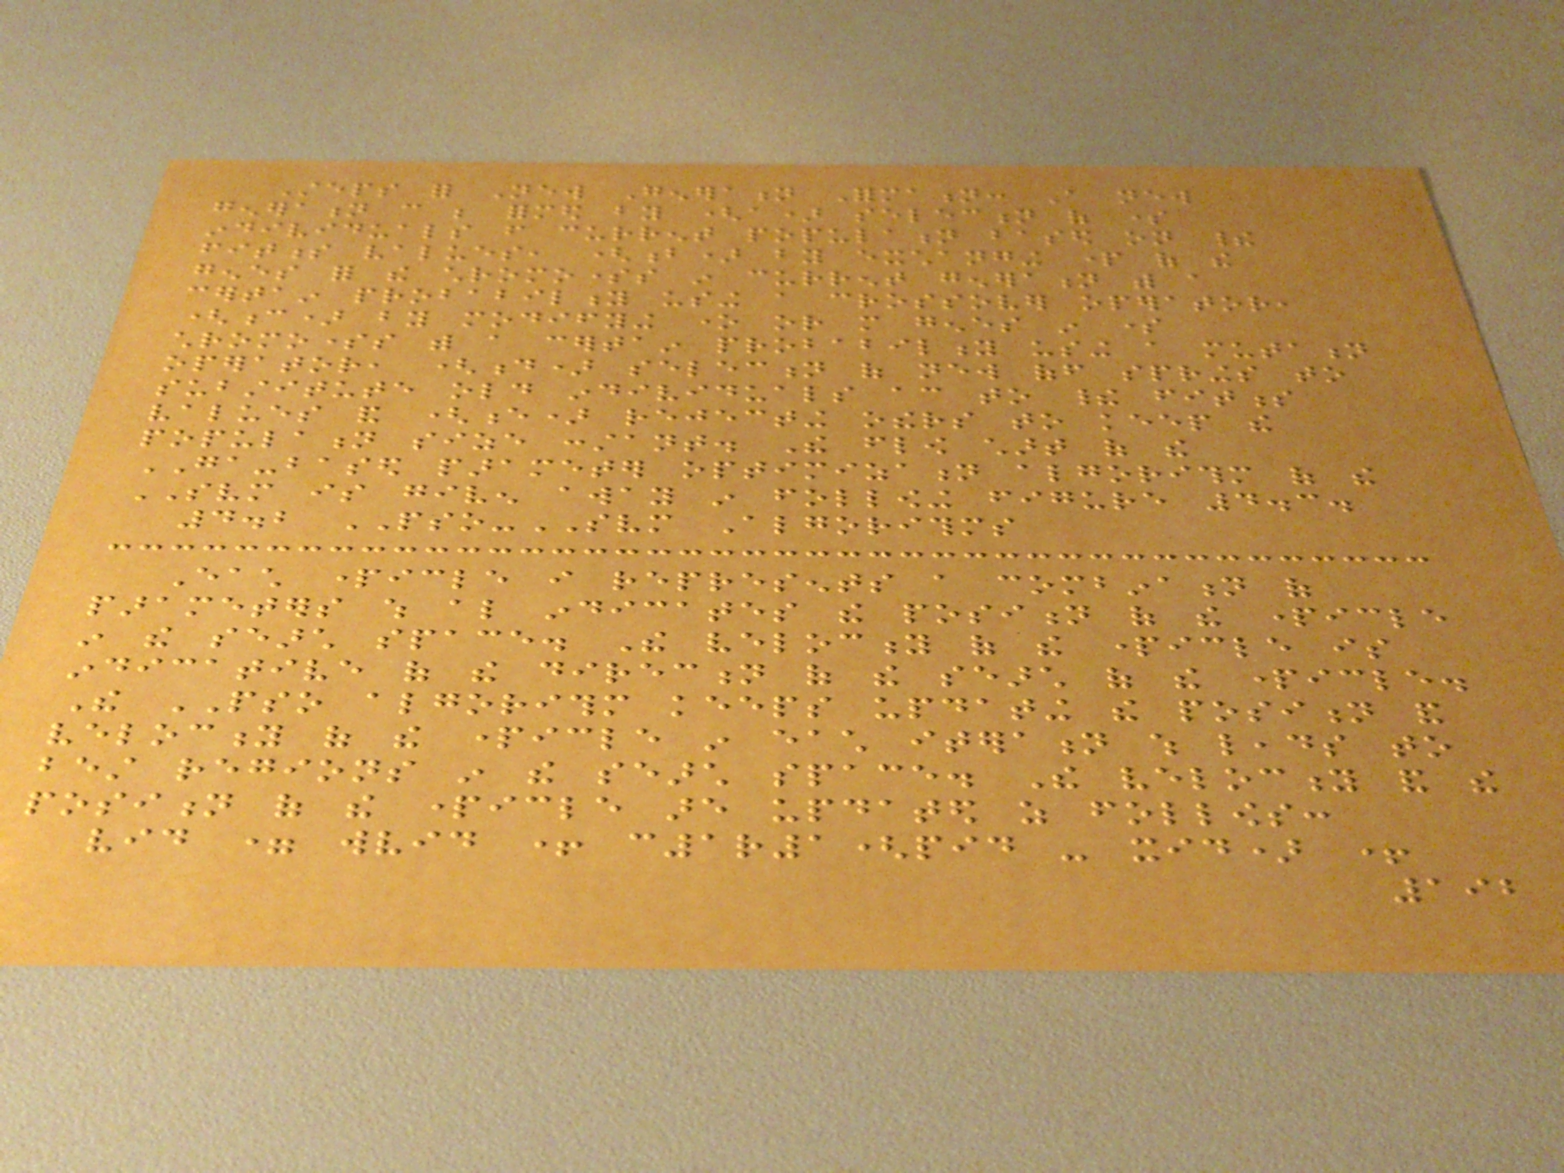Steps for New Generation Formation: A new
generation can be formed by (a) selection of some
individuals from current population based on their
fitness values, (b) by exchanging part of the
genes for the chromosomes in current generation with a
certain probability using a crossover operator,
(c) by modifying one or more genes in some
chromosomes with a certain probability using a mutation
operator, (d) selection of new off springs to
substitute old individuals according to their fitness
values and (e) rejecting others to keep the
population size constant. The flow chart of the
GA-based parameter optimization algorithm of the
SVM is given away in following figure 4.3.
4.2 PSO-SVM Algorithms
Each particle i represents a combination of
parameters which also indicates the position of the particle
in the search space. The velocity of the particle is
indicative of the direction of the search of the particle.
The PSO algorithm keeps updating the position and
velocity of the particle in each iteration which leads to
best regions in the search space. The velocity and the
position of the particle are updated as follows:
vid = wvid + c1r1(pid - xid) +
192
